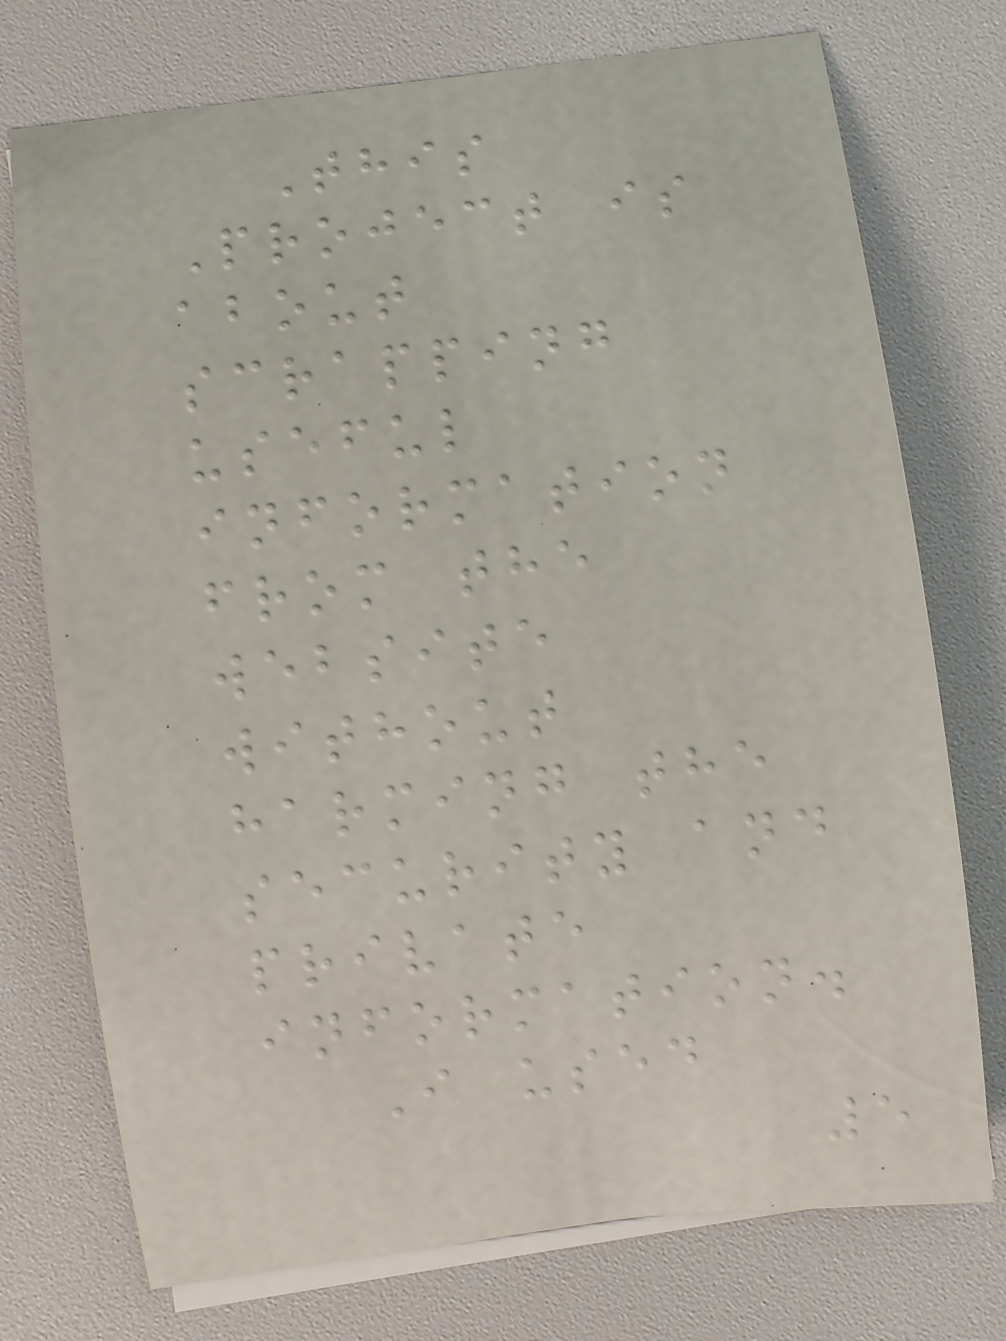This
Project is
about
scrapping
useful
information
from the
website
without
harming the
security and
private
information.
I used
5
